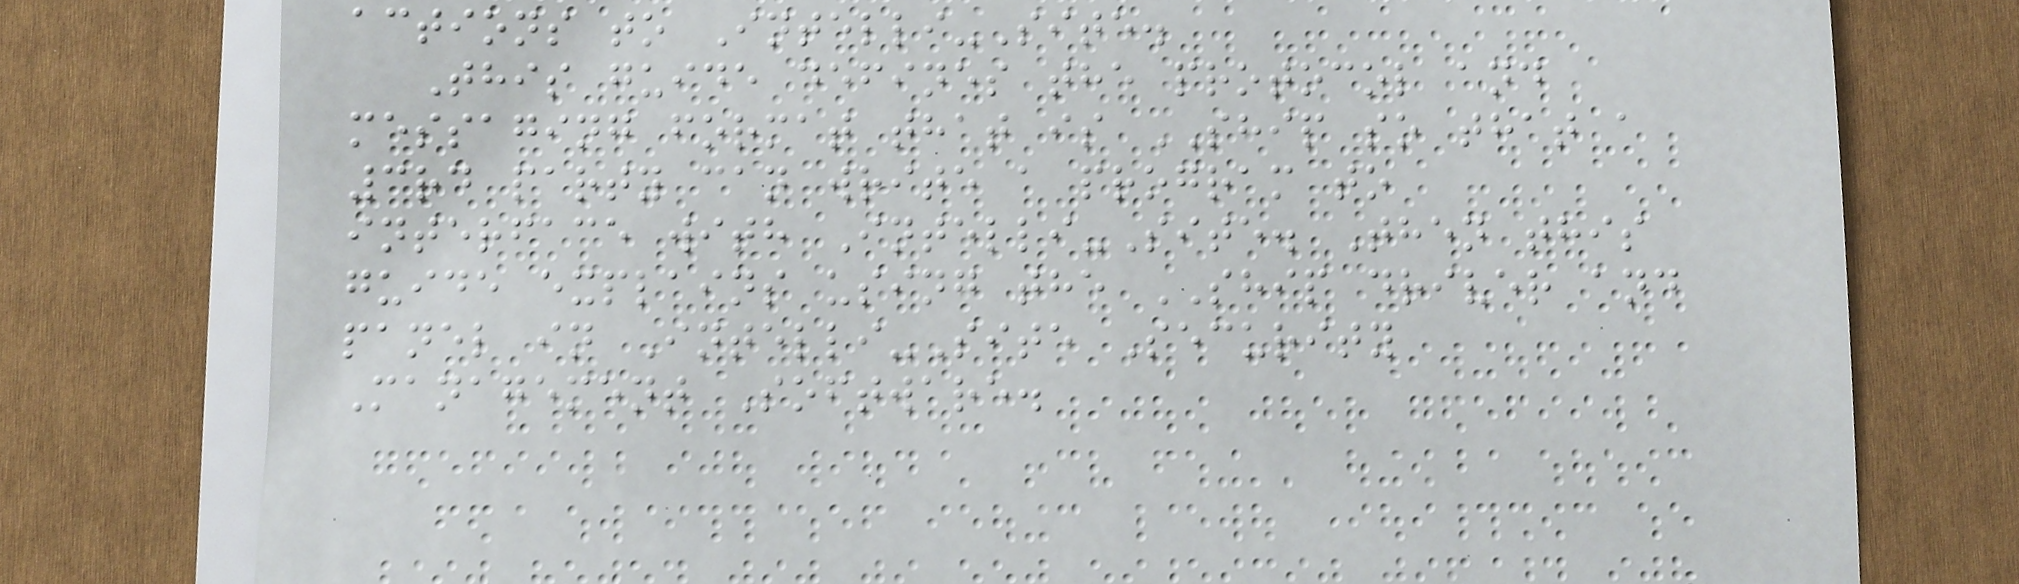actions to Intelli-Site.
This guide defines the protocol and
messaging format that is SHIP so that a
3rd party can write a program to
interface with Intelli-Site. Then this
guide explains using the SHIP driver and
panel in Intelli-Site Security
Management Software.
